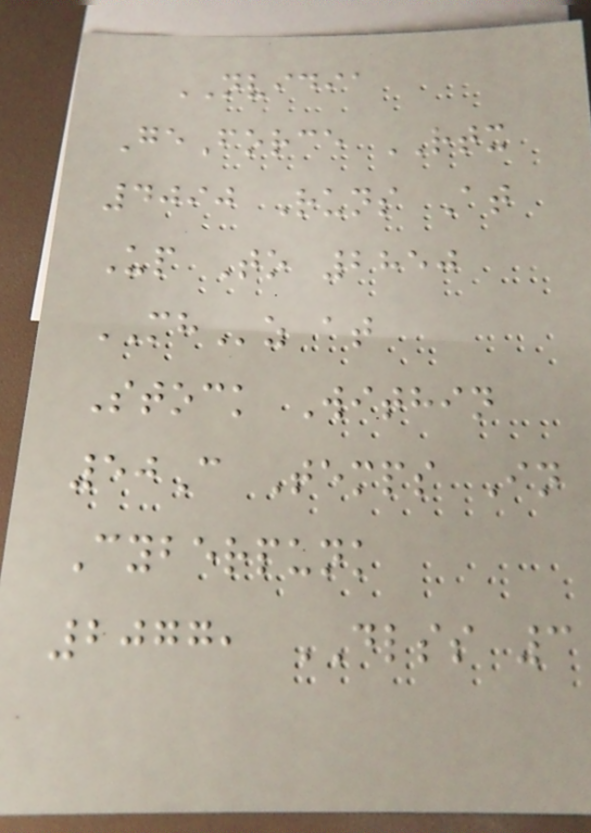NVIDIA
GeForce RTX
4090 Runs At
Up To 2850
MHz at
Stock Within
50C Temps In
Cyberpunk
2077, DLSS 3
